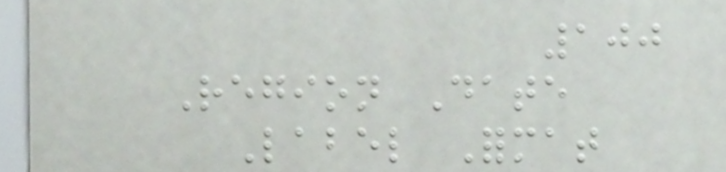100
Region Date
Label Format
